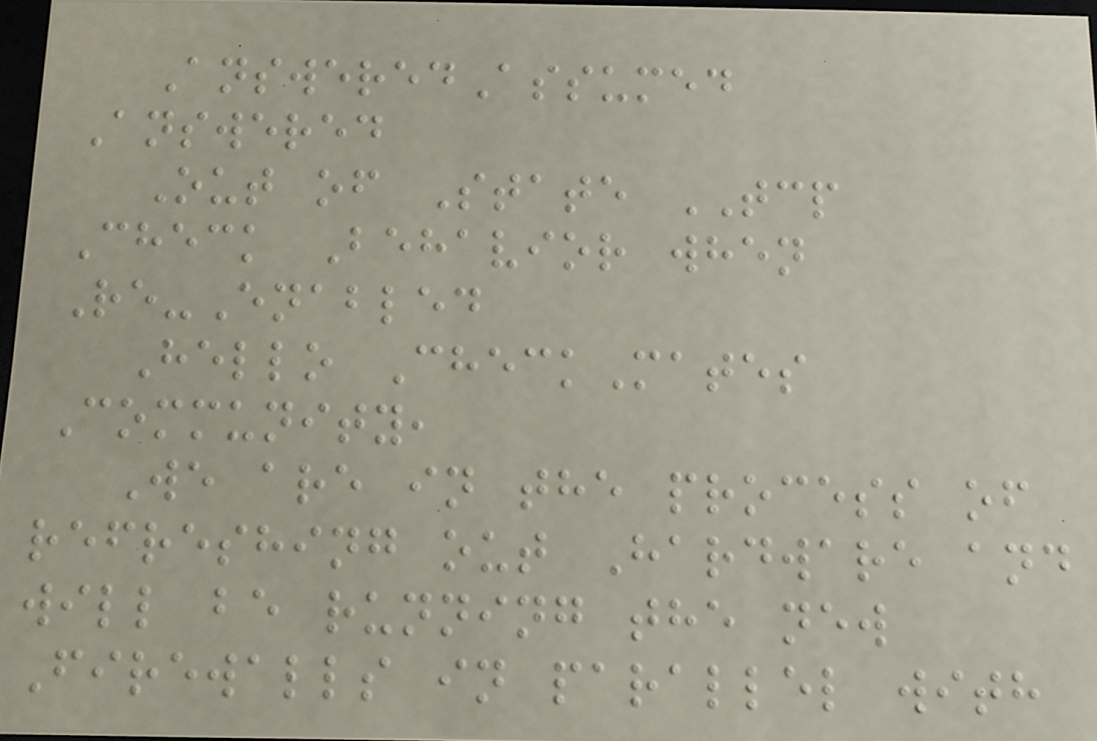AnsweredAssumed
Answered
Out of State TCP
Check Behavior when
Re-Enabled
Hello CheckMates
Community,
We are in the process of
refreshing out Hardware and
will be running the new
Firewalls in parallel with
